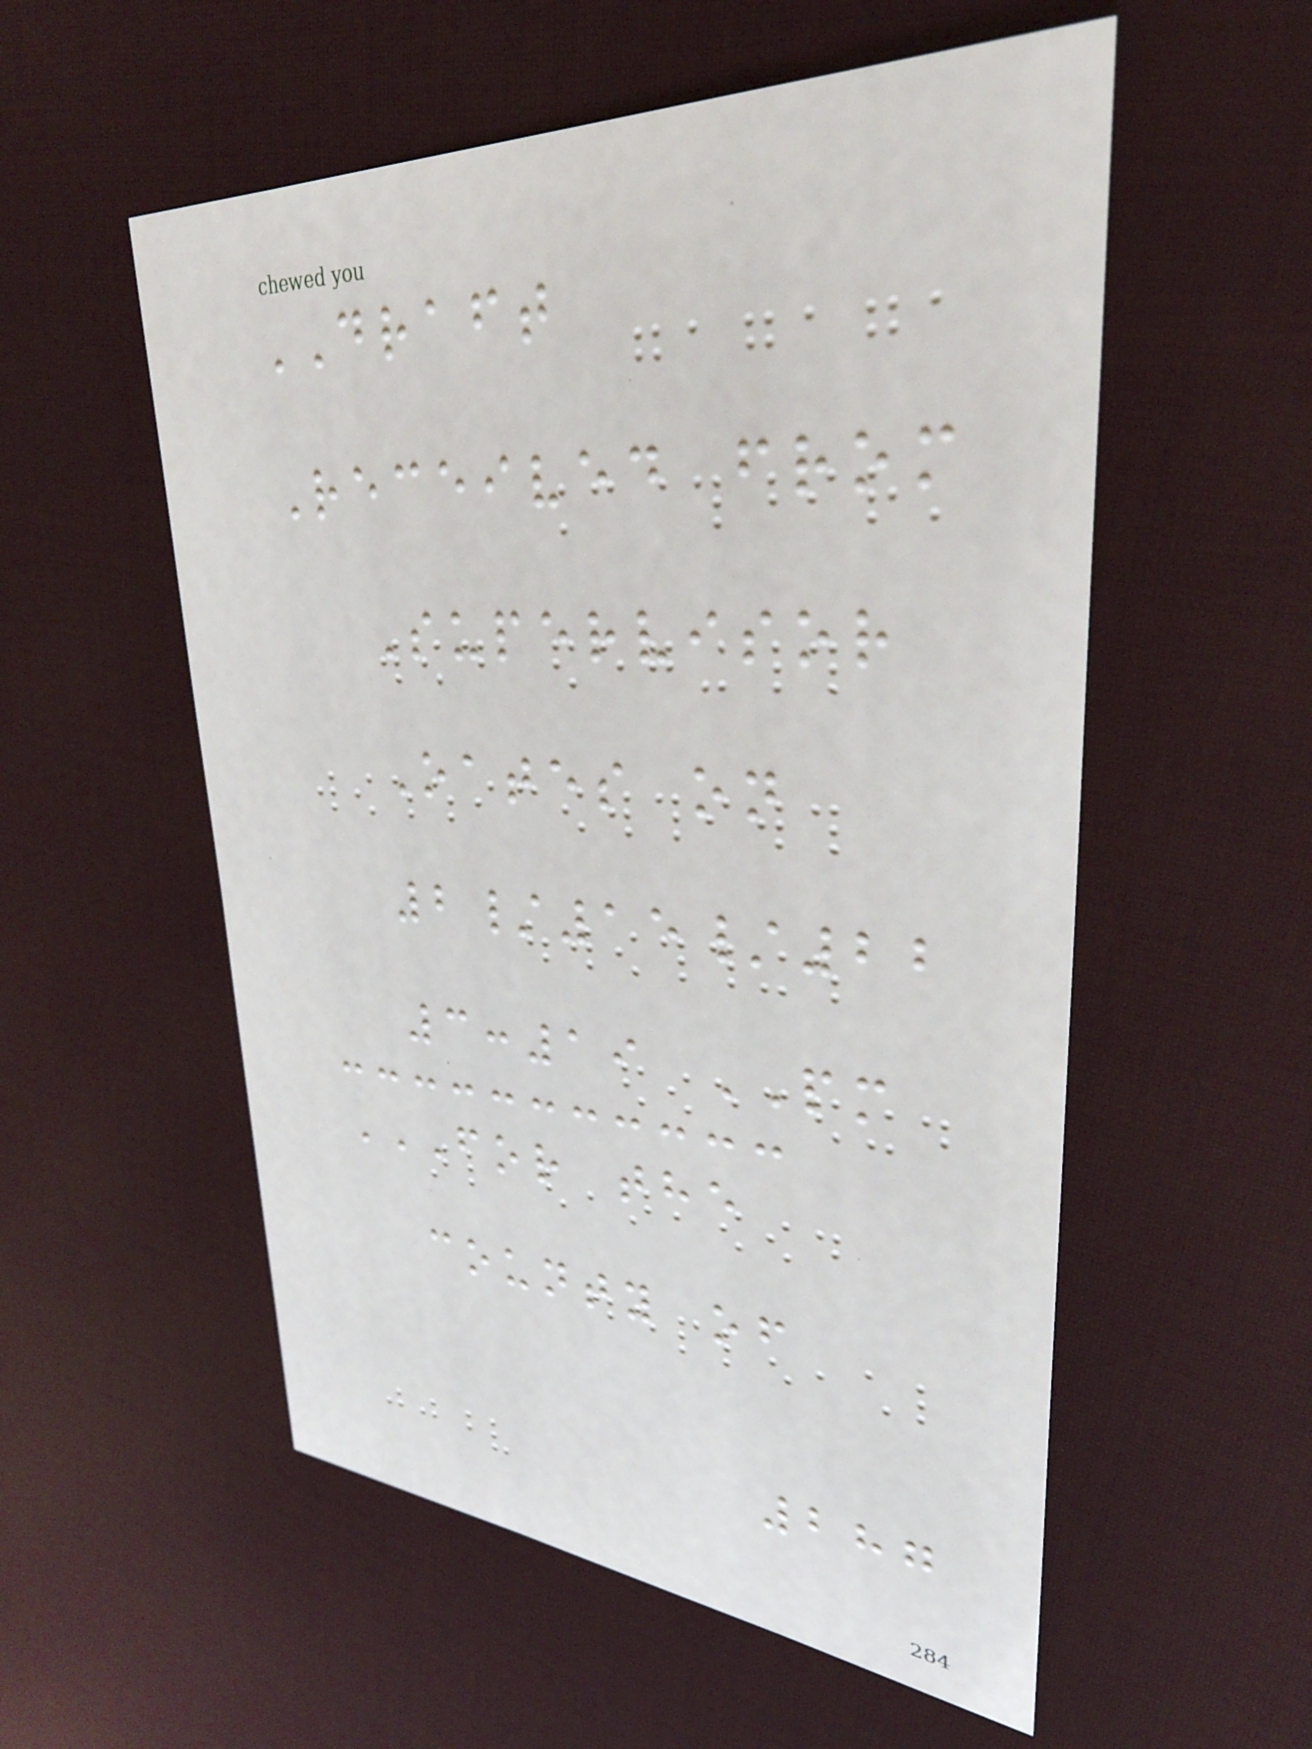DRAFT
Received from
Supervisor
Oates on
2/15/22
3:19 PM
FOR THE
COUNTY OF
287
